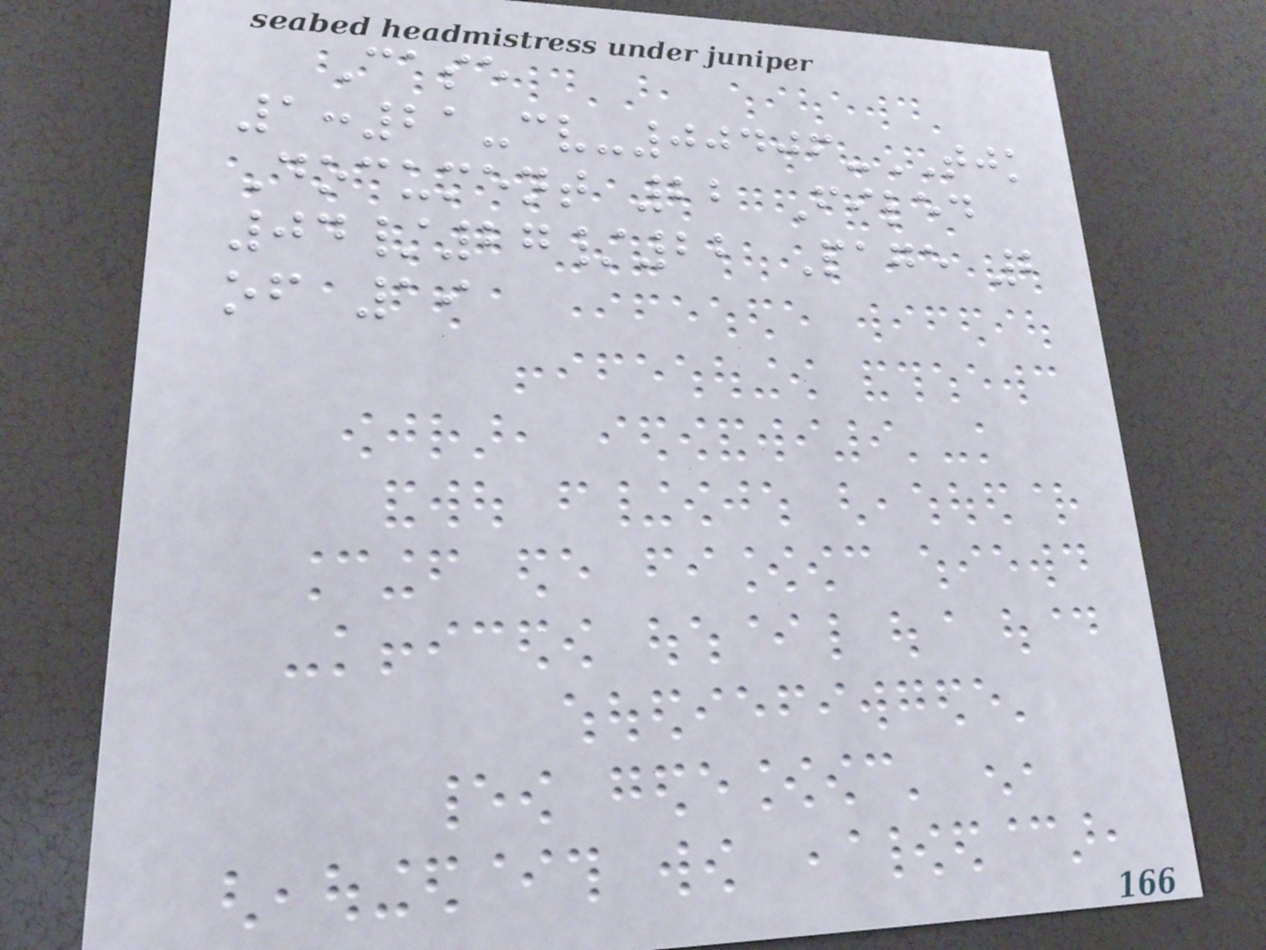Case
1:21-cv-00406-TJK
Document 22 Filed
04/27/22 Page 2
of 19
